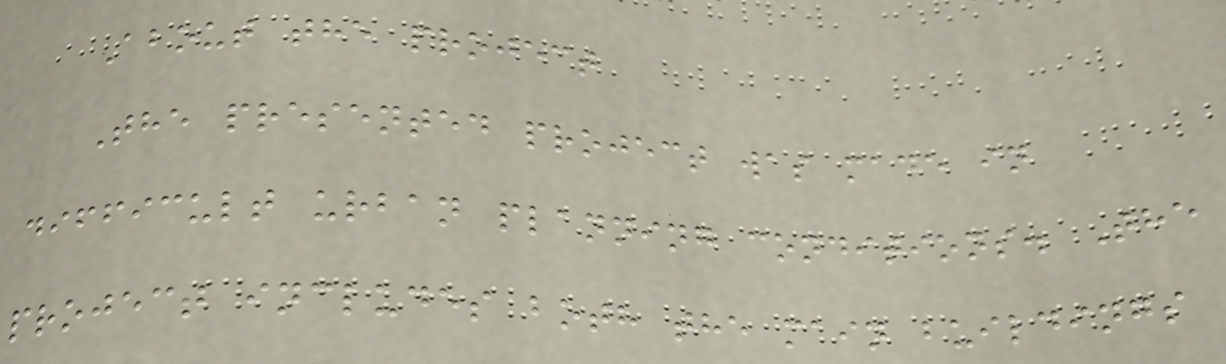About the project
The presented project was made in
difficult urban planning conditions. The
project includes both the main buildings
